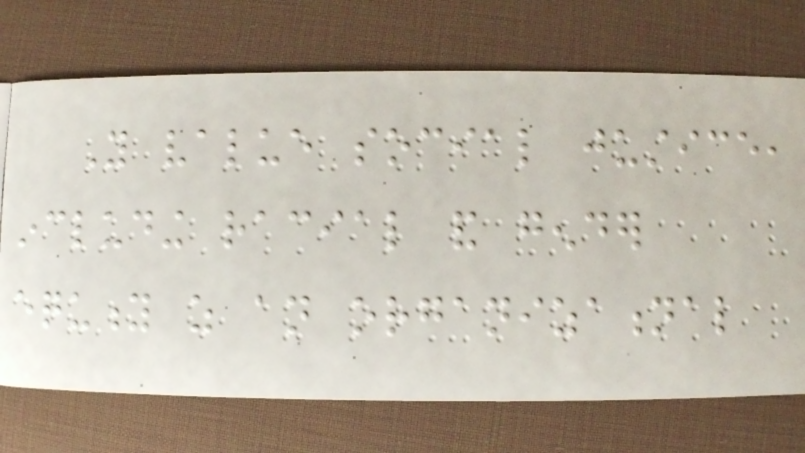You value social justice,
including racial and gender
equity as an organizational
